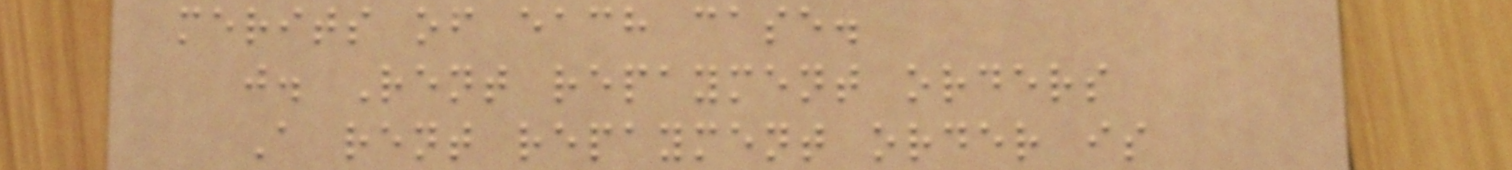merits of each case.
j. Rent repayment orders
A rent repayment order is
